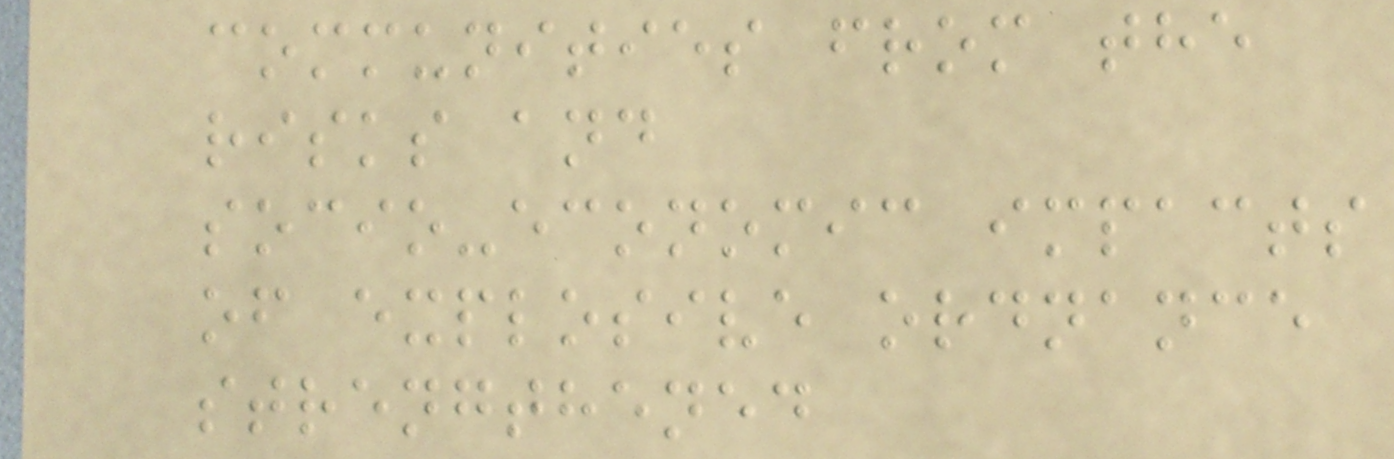communities from the
risks and
socio-economic impacts
of explosive ordnance
strengthened
